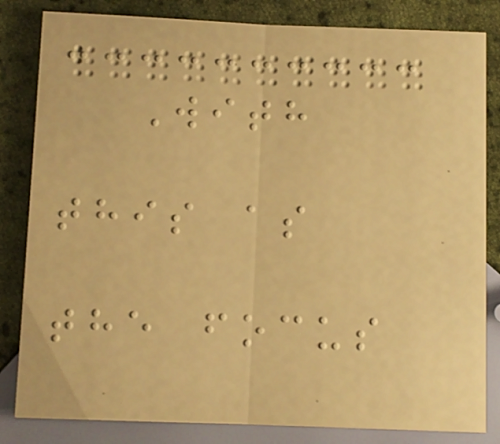With
this as
the focus
